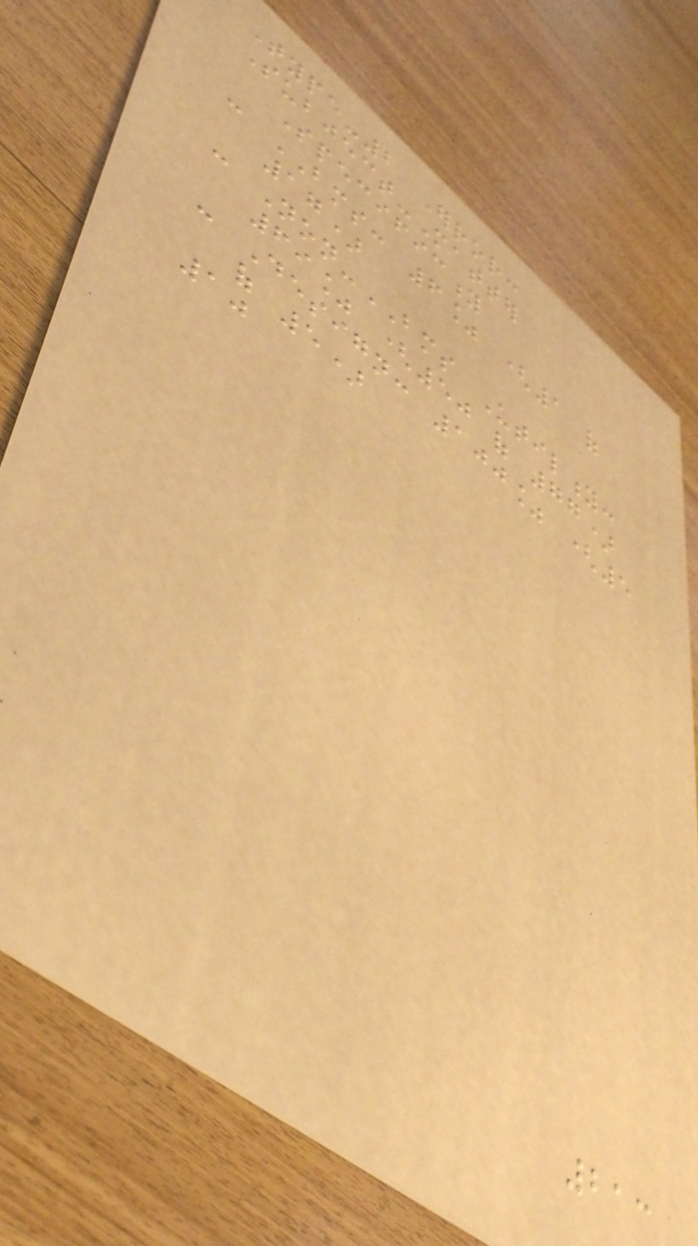Type-2 Error:
Subject-Matter
Specificity
- BMS: 6% (1 of
17)
- Non-BMS Utility:
69% (50 of 77)
- Design: 100% (5
of 5)
10
213
